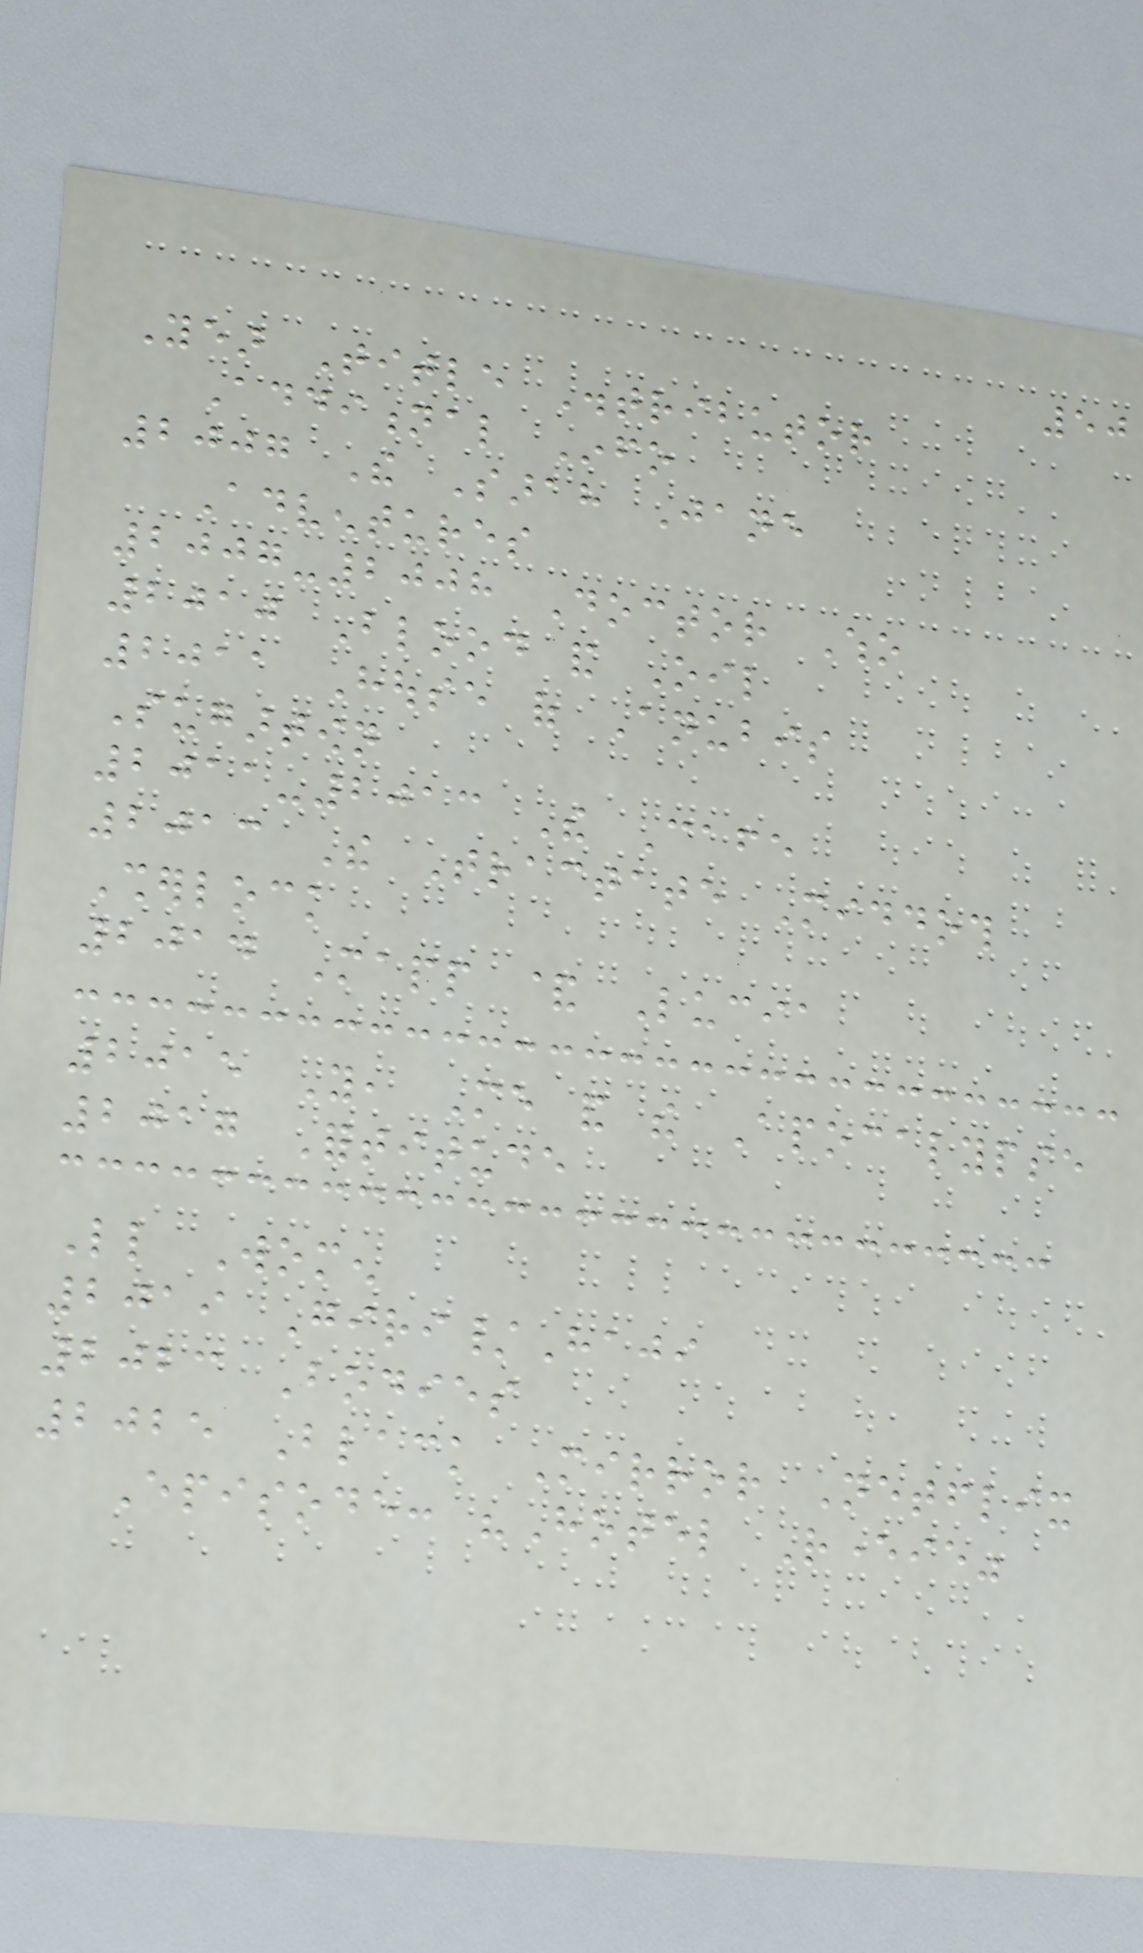50
Year Title Distributor
Additional Info
2007 The Sarah Jane
Adventures
2007-2008 Doctor Who
2010 Blood and Oil
2011 House of Anubis
Sugartown
2011-2013 The Cafe
2013 The Tractate Middoth
Sherlock
2014 Mapp & Lucia
2015 You, Me and the Apocalypse
2017 Fortitude
Little Women
2019 Giri/Haji
2023 Bodies
2025 Black Mirror Netflix
Episode: "Hotel Reverie"
